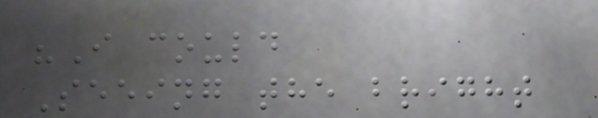"I could
Seeing the bright
